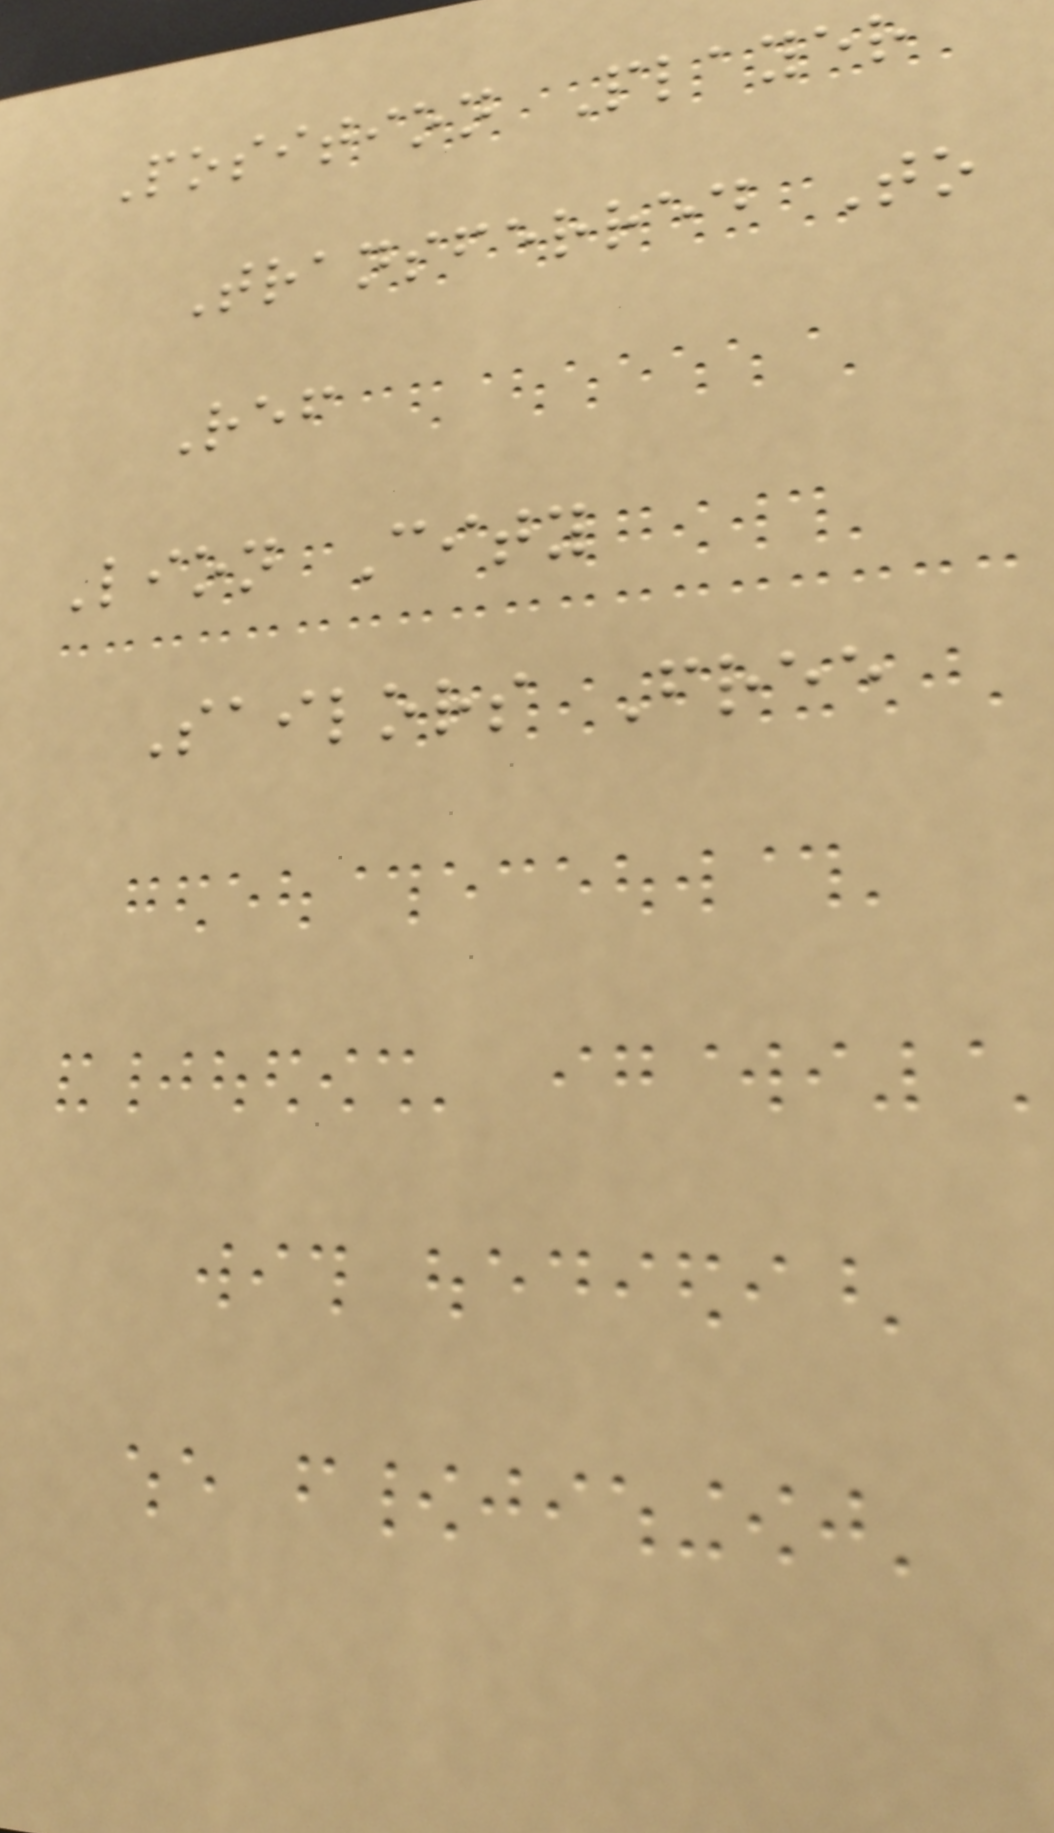Position Player
Transferred To
Ref
Lion City
Sailors Free
